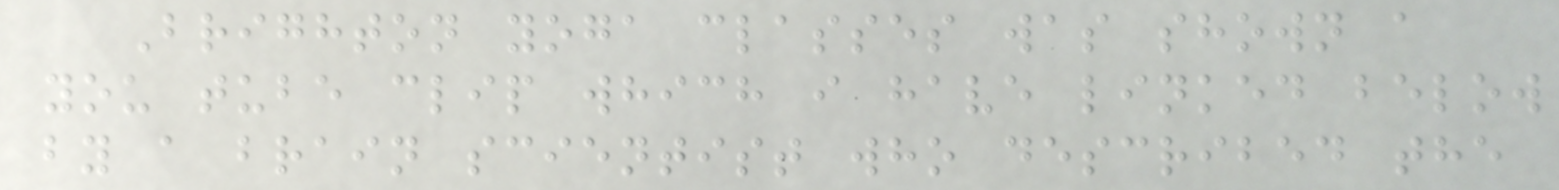Brighton yoga classes was shown a
you tube clip which i have linked below
by a brain scientist who described the
